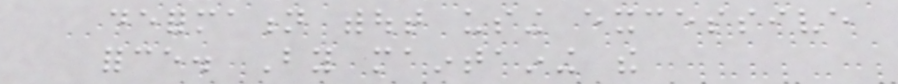deformation without using excessive
force. By maintaining the
